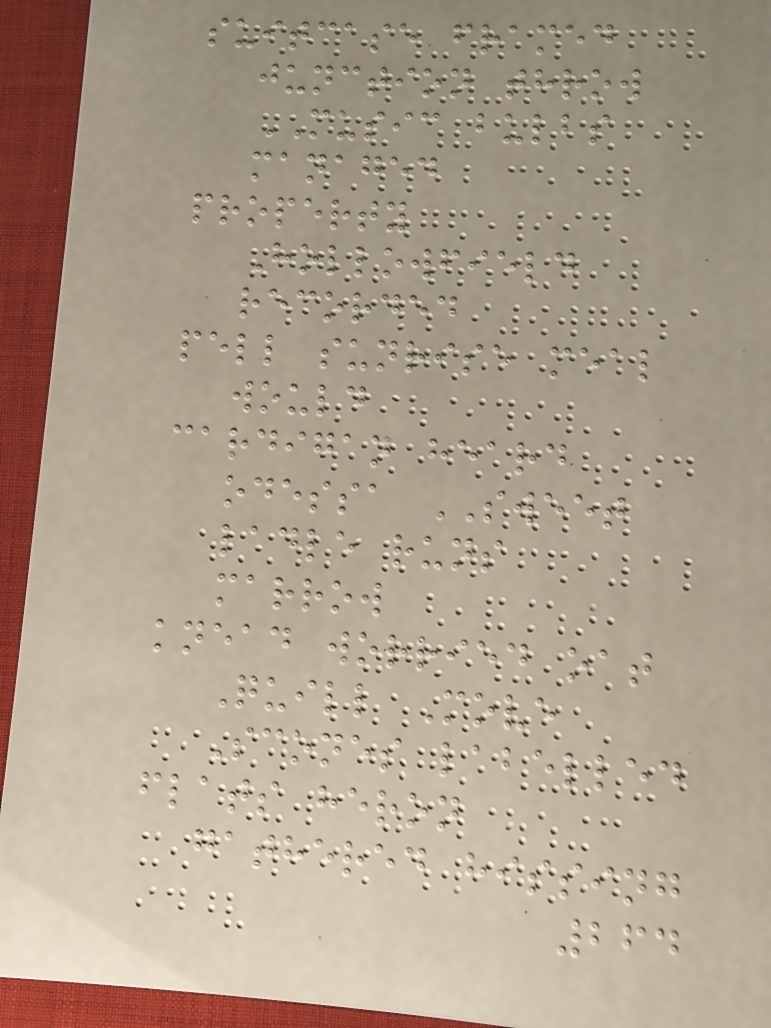suitcase framed
junction throw
MUSIC bulbs
managed
property
Hollowfield
recorded
pell sunrise meal
would
cardigan heard
odessa SWEET
ladle runs
marrow
knead worried oat
Quill Move
Scones labelled
flats heron
gathered hissing
264
